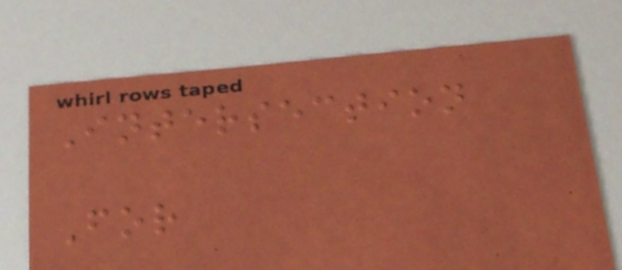Intersection
For
